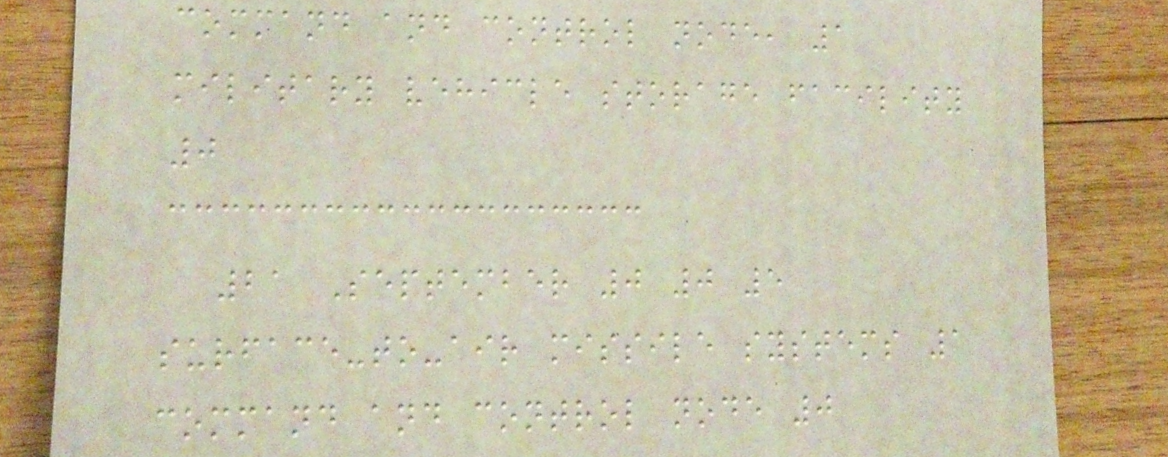command and control node, 1
military vehicle storage facility
0
21 September 0 0 5
surface-to-air missile systems 1
command and control node 0
